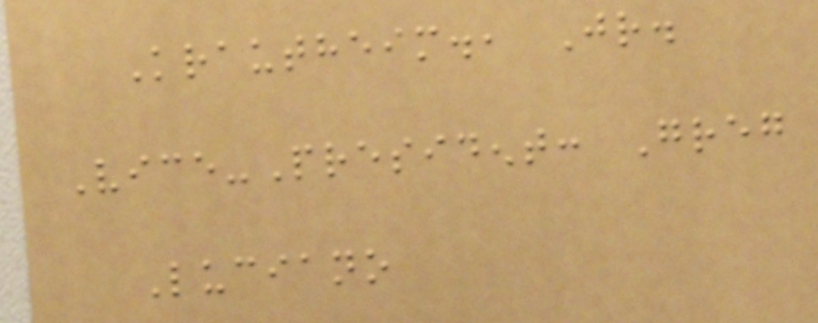Krautheim., Jr.
Vice-President: Greg
Luciano
